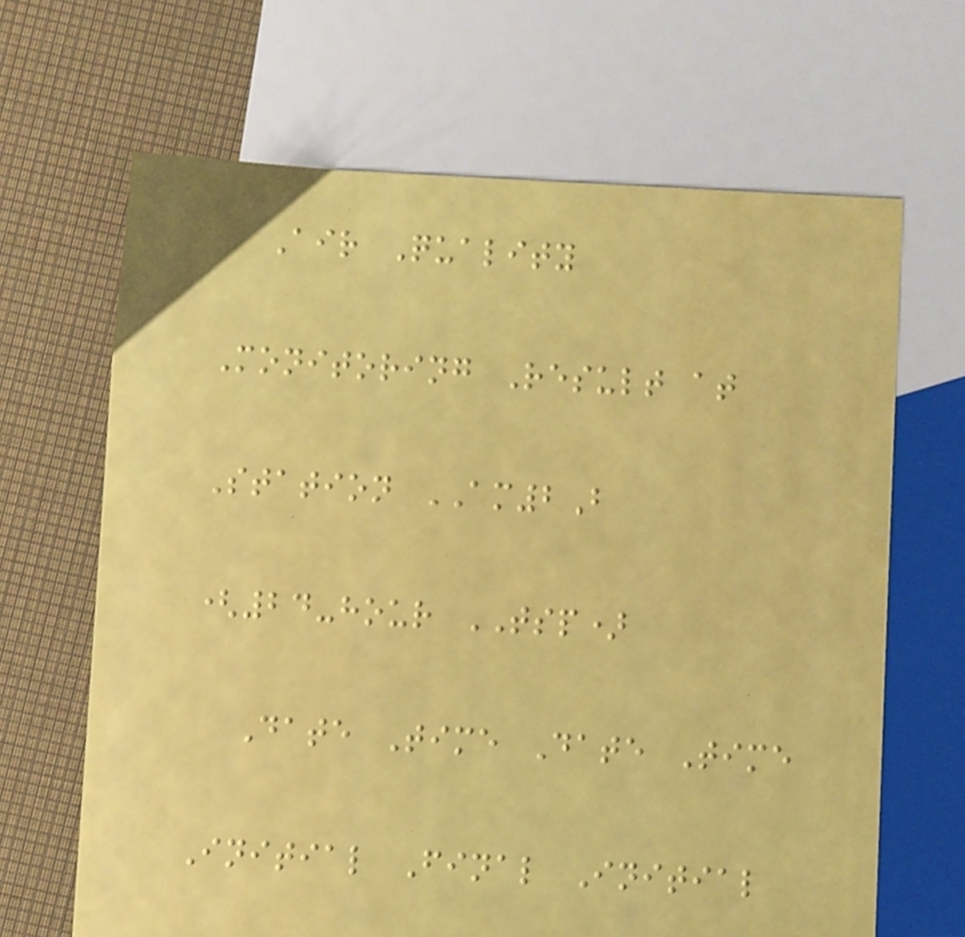Air Quality
Monitoring Result at
Station AM2B
(24-hour TSP)
Date Time Date Time
Initial Final Initial
